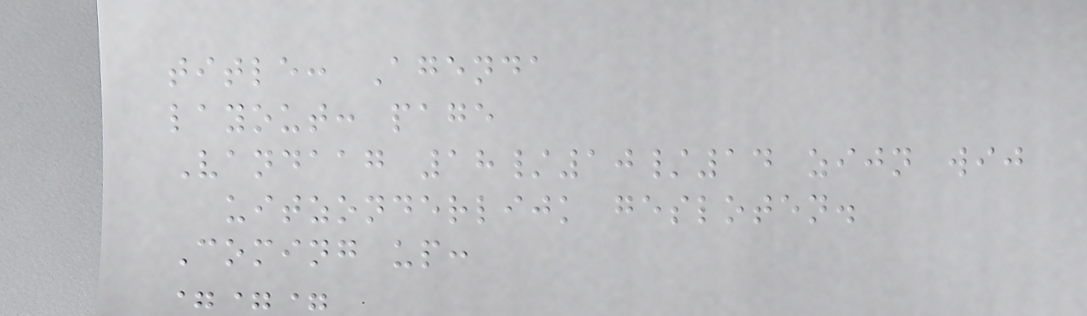title: Agenda
layout: page
Vandaag 18/10/14 zijn wij
uitzonderlijk gesloten.
Coming up:
===
